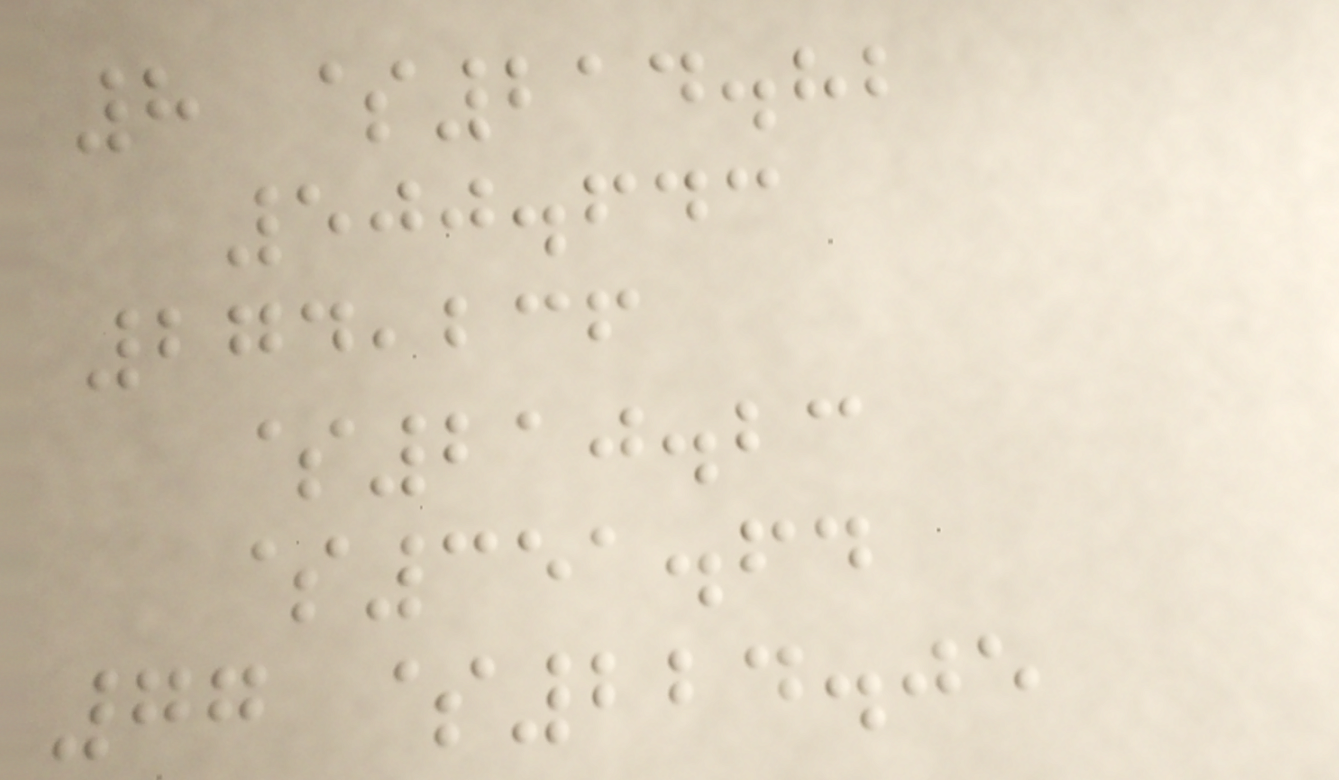8 $214.82
500.643
274,236
$210.23
$351.64
77 $224.05
